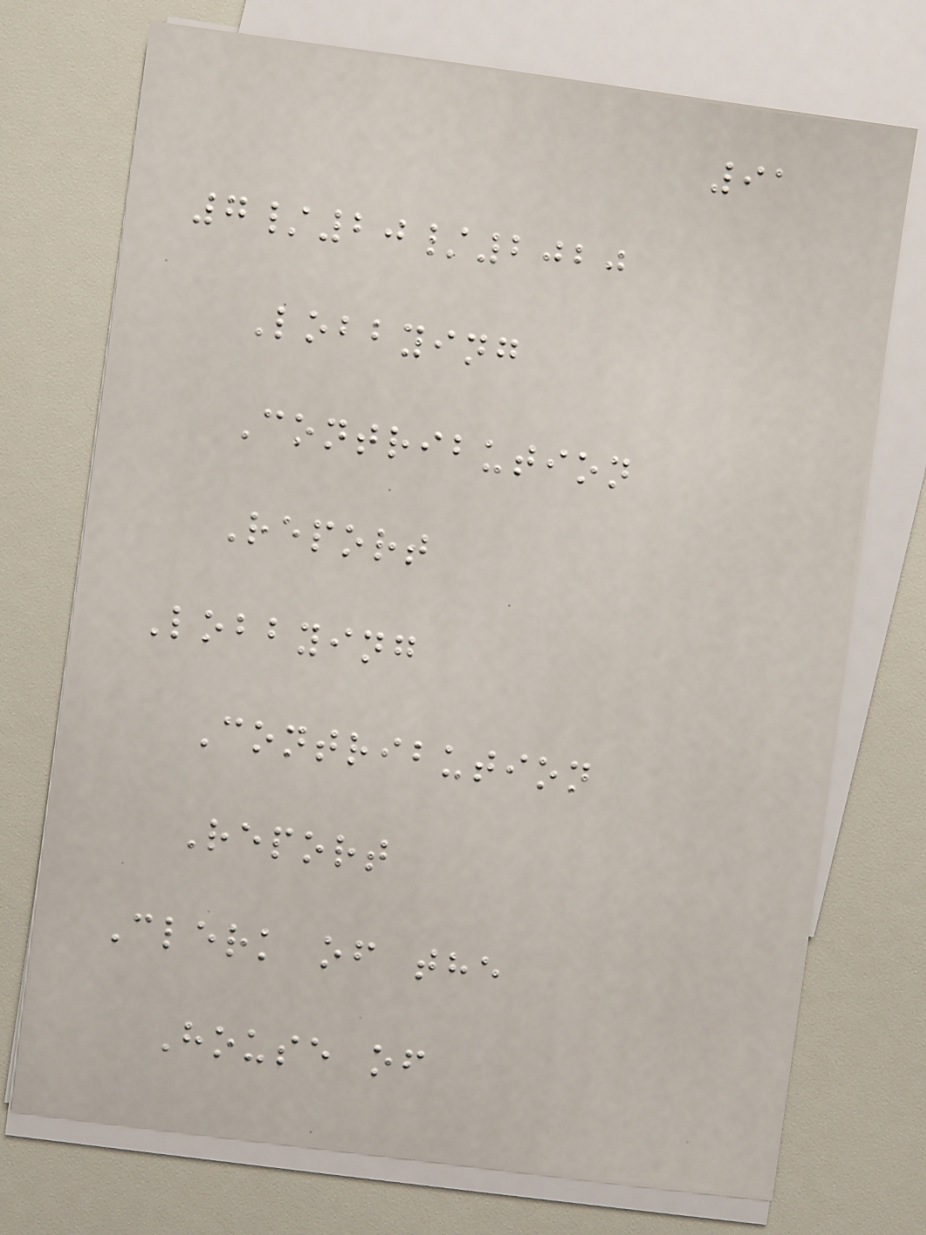91
7/20/2020
Lobbying
Contribution
Report
Lobbying
Contribution
Report
Clerk of the
House of
